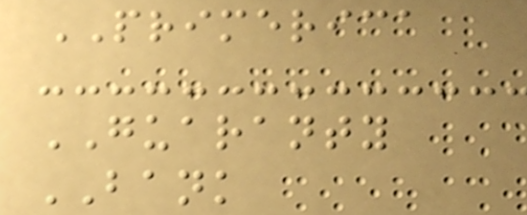PRIMERICA
GUARANTY
BANK
